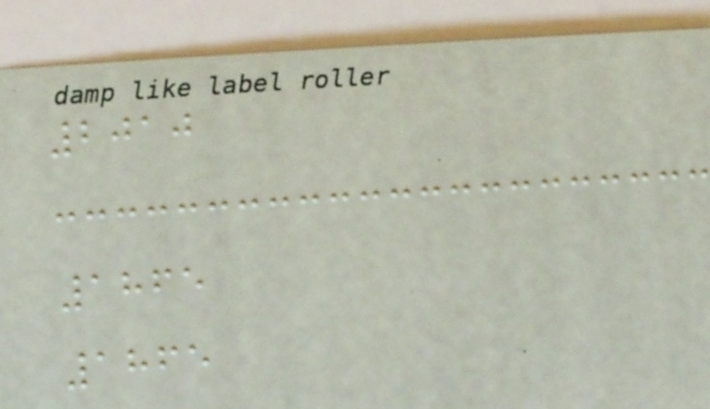2010
1865
1865
